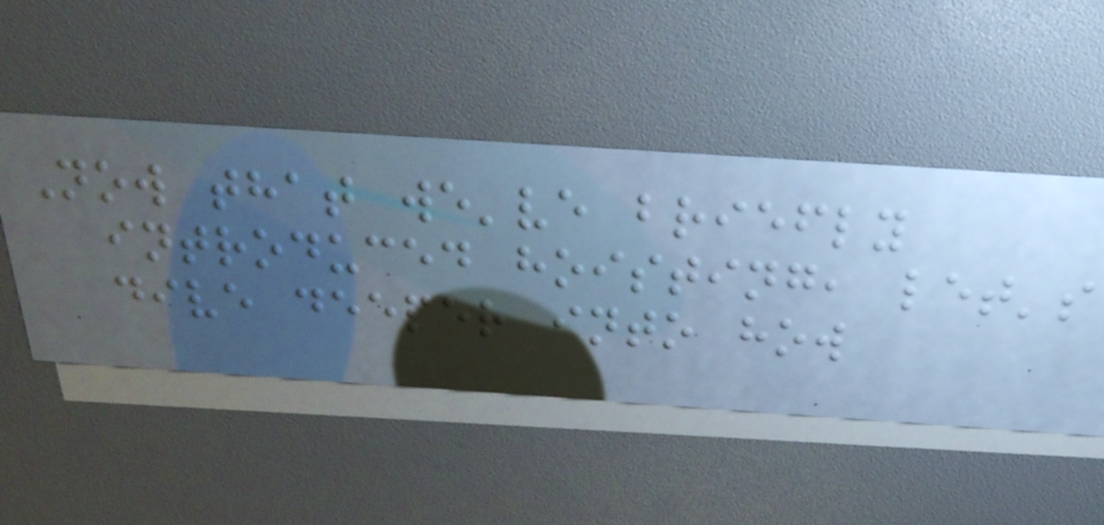Now that we've briefly
introduced hoisting, let's
dive deeper into how
